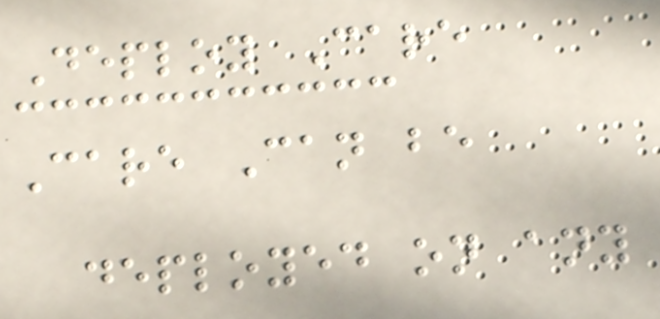Deploy Care
Care Can be
deployed on any
